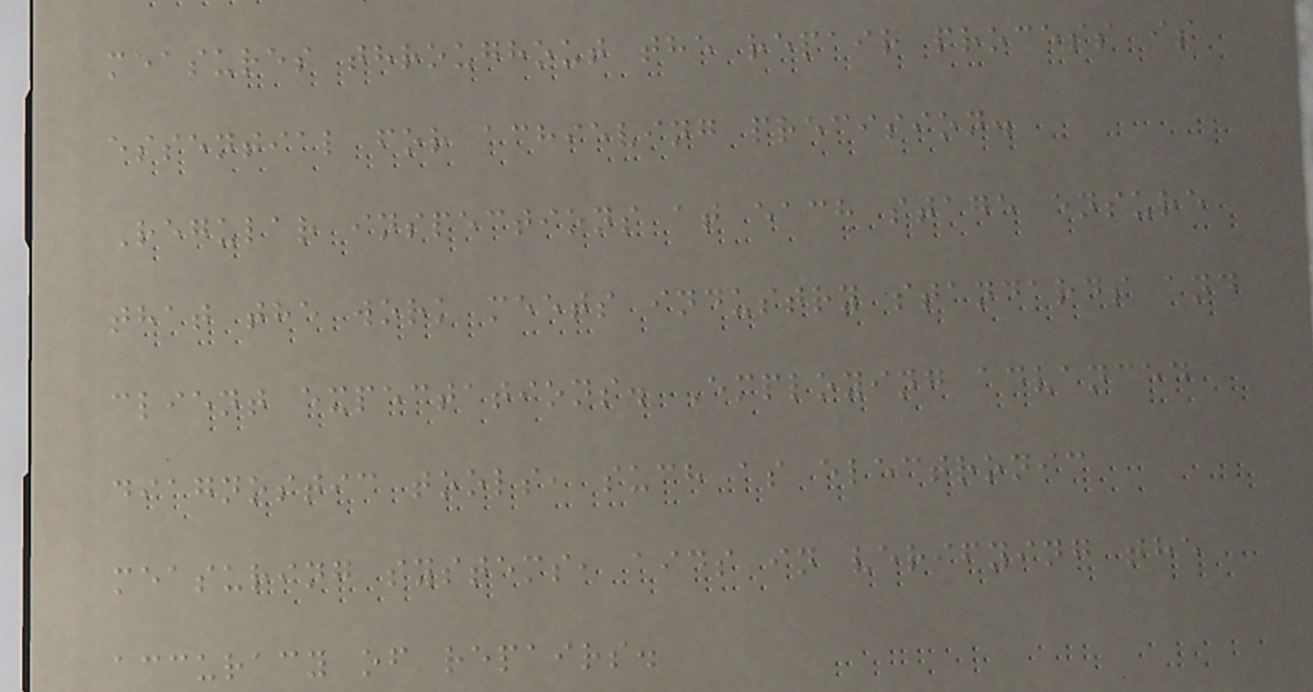measures throughout the repair process is
essential for achieving precision.
Regular inspections at each stage ensure
that the work meets industry standards and
client expectations. Employing advanced
diagnostic tools, such as electronic
measuring systems, aids in verifying the
accuracy of repairs.
